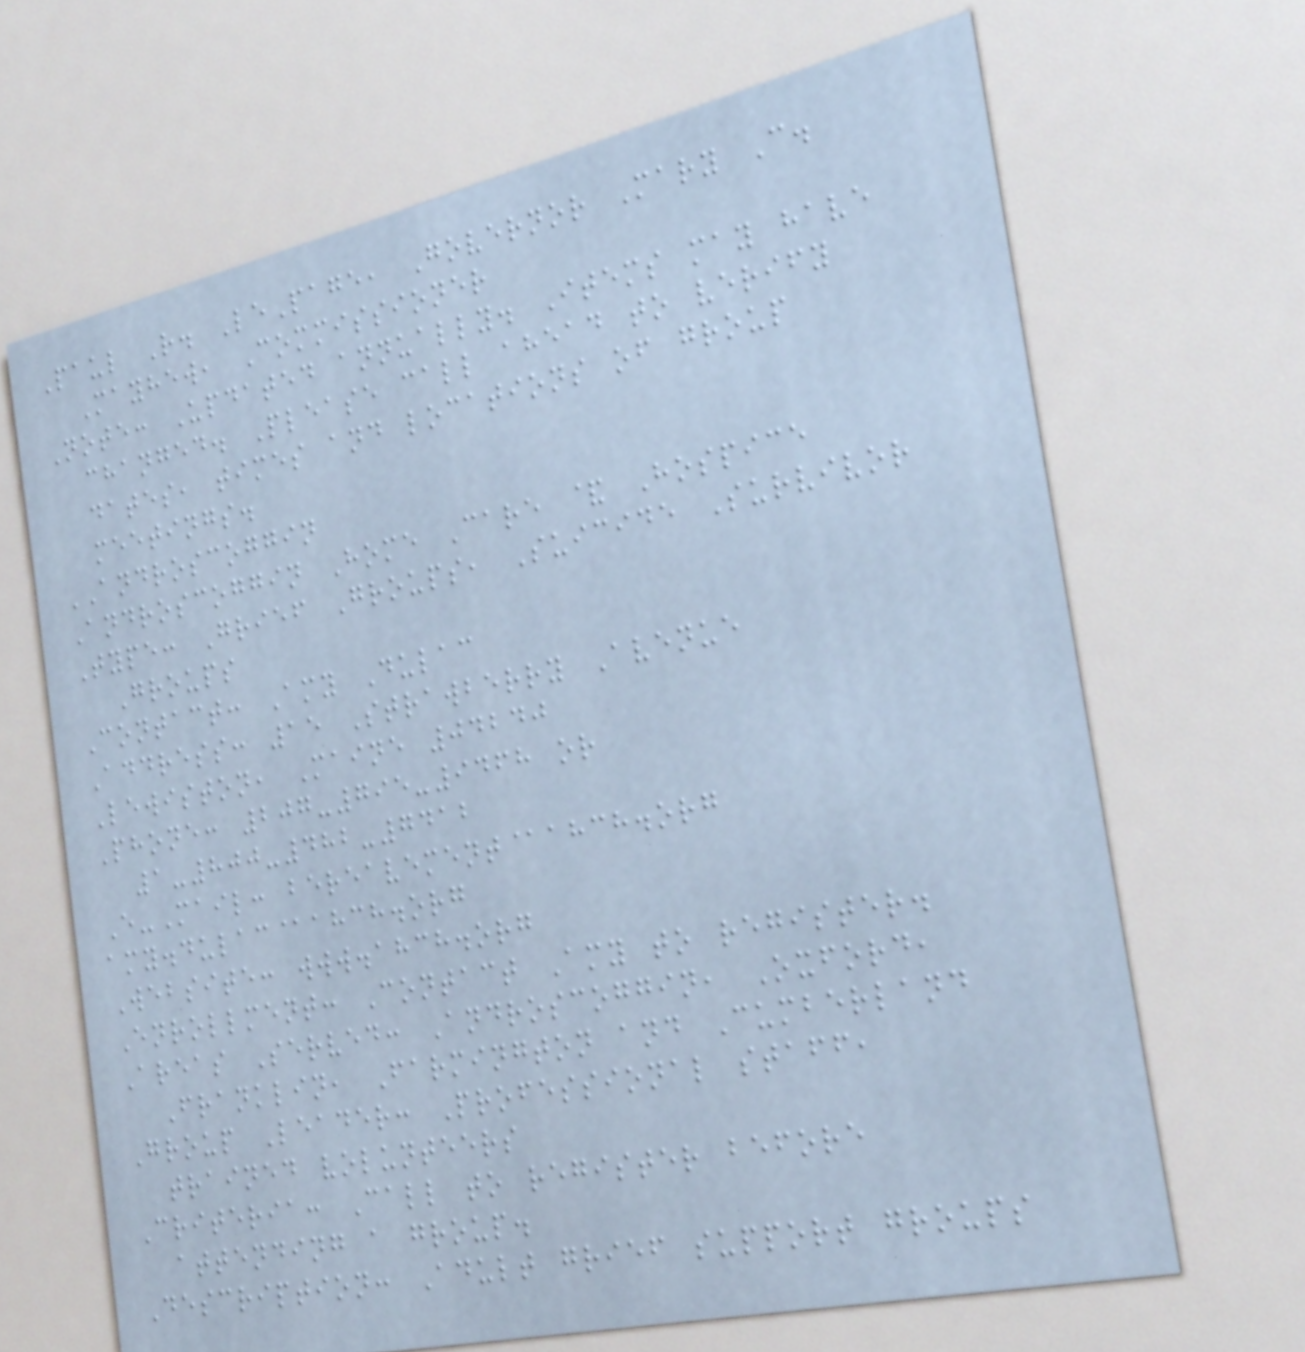Paul R. LePage, Governor Mary C.
Mayhew, Commissioner
Note: Updated annually. Items may have
changed. Please call ahead to verify
dates, times and locations of group
meetings.
ANDROSCOGGIN
Androscoggin Home Care & Hospice
Type: Grief Groups, Suicide Survivor
Groups
Contact: Amy Dulac
Address: 15 Strawberry Avenue
Lewiston, Maine 04240
Phone: 207-795-9468 or
1-800-482-7412
E-Mail: bereavement@ahch.org
amy.dulac@ahch.org
Website: www.ahch.org
Enrollment: Contact Amy to register.
Areas Served: Androscoggin, Oxford,
Franklin, Farmington and Cumberland
Group Leader: Professional staff,
trained volunteers
Criteria: Call to register before
attending a group.
Description: Adult grief support groups
